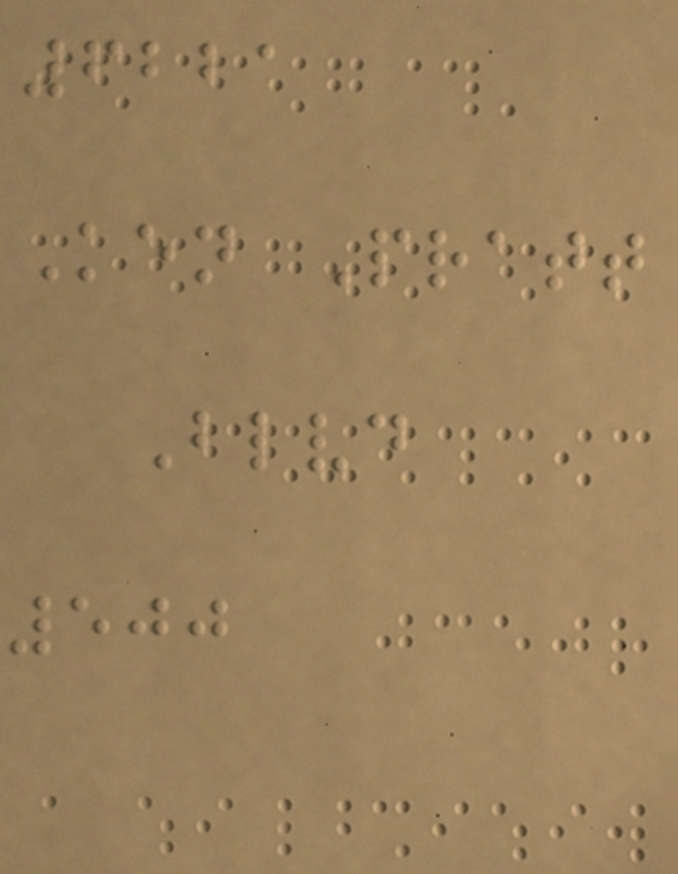6221
Ken Pratt
Blvd
500
